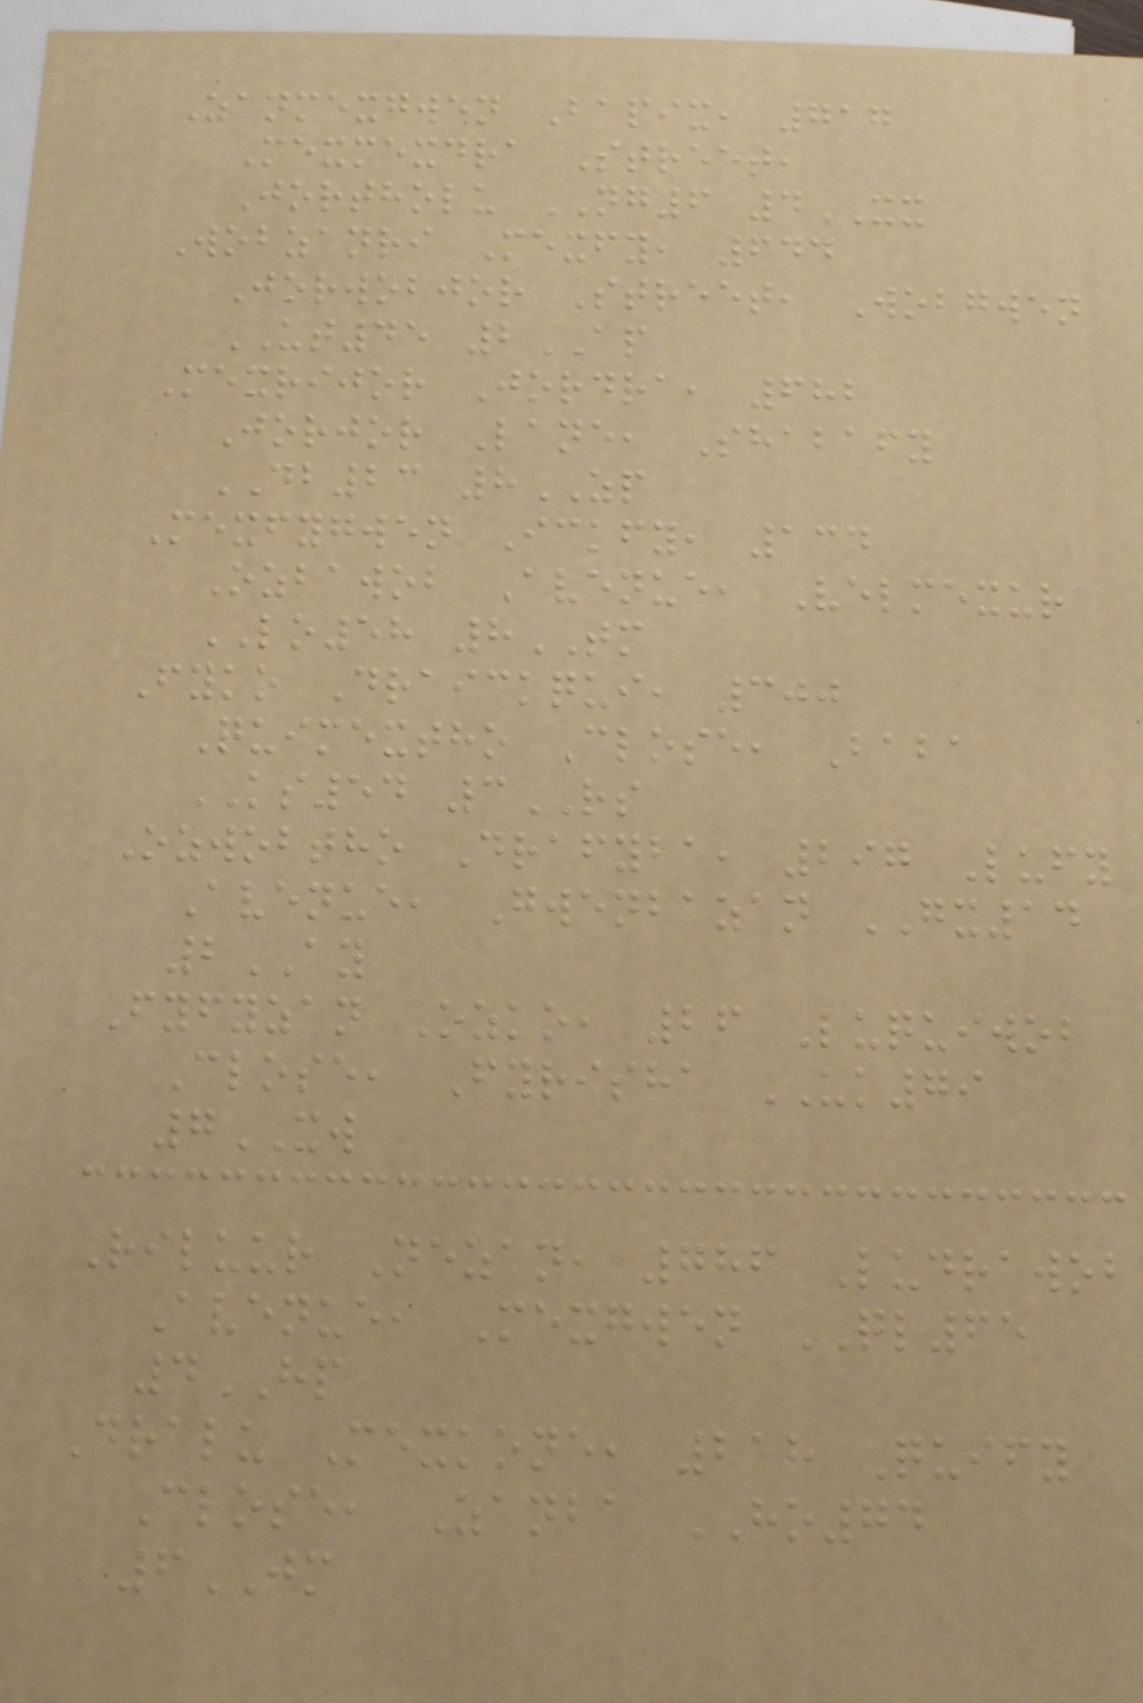Zanmexgwen Bapix, 717
Mexmexdra Street,
Jortholu NG6 4XX
Wobzanri Mexfy, 644
Jorwobjor Street, Wobgwen
UT45 2AP
Mexrijor Jordra, 682
Jorjor Lane, Shabafy
DB23 8ZP
Mexfygwen Ickfy, 134
Ozbawob Avenue, Velmexur
LO58 8TM
Fyko Draickqui, 300
Quimextho Close, Baba
KS54 3RS
Ozwobtho Drafyba, 297 Lufy
Avenue, Gwenbazan GX14
2AY
Fyfyzan Ozko, 26 Luquiwob
Close, Fyrisha UK79
7XW
Riluur Nezan, 786 Ludrawob
Avenue, Mexgwen QL65
4HP
Dralu Mexkone, 218 Quify
Close, Zanba HO74
6JM
